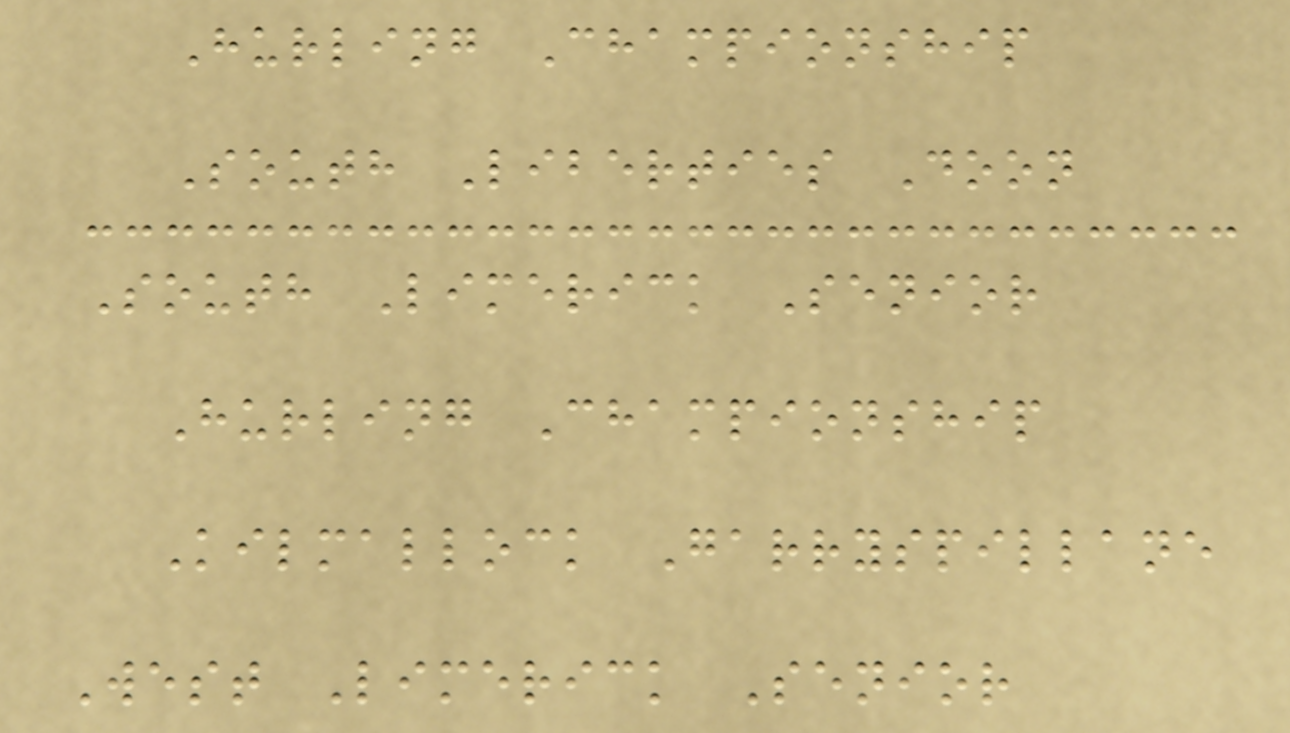Hurling Championship
South Liberties Doon
South Limerick Senior
Hurling Championship
Kilmallock Garryspillane
West Limerick Senior
